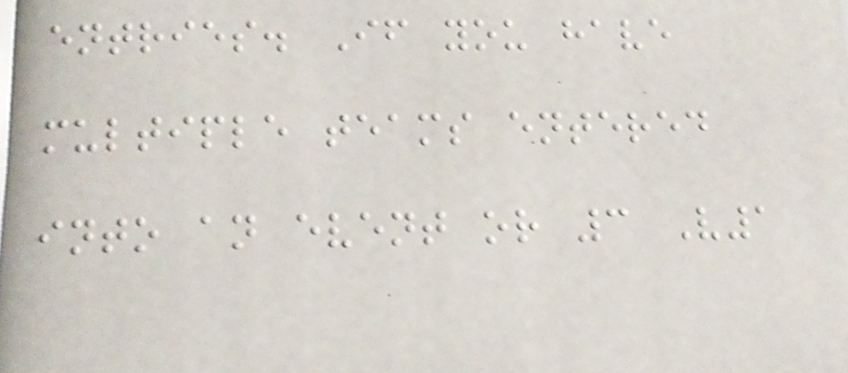entries. If you have
multiple teams entered
into an event or 3 V1
